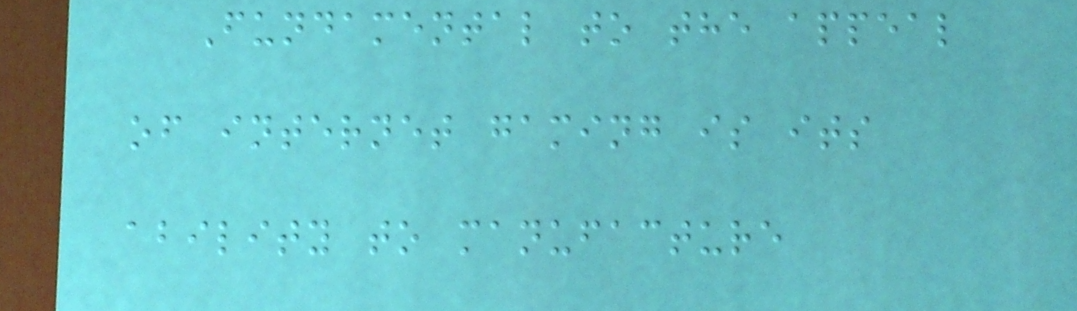Fundamental to the appeal
of internet gaming is its
ability to manufacture
